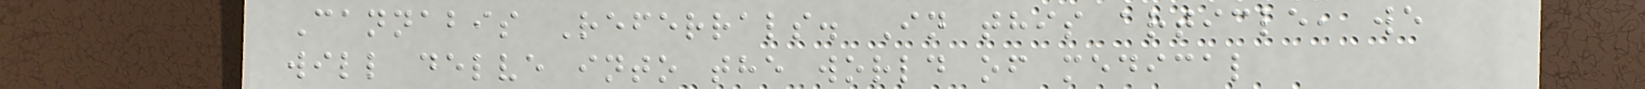Cannabis Referrals. In this article, we
will delve into the world of medical
